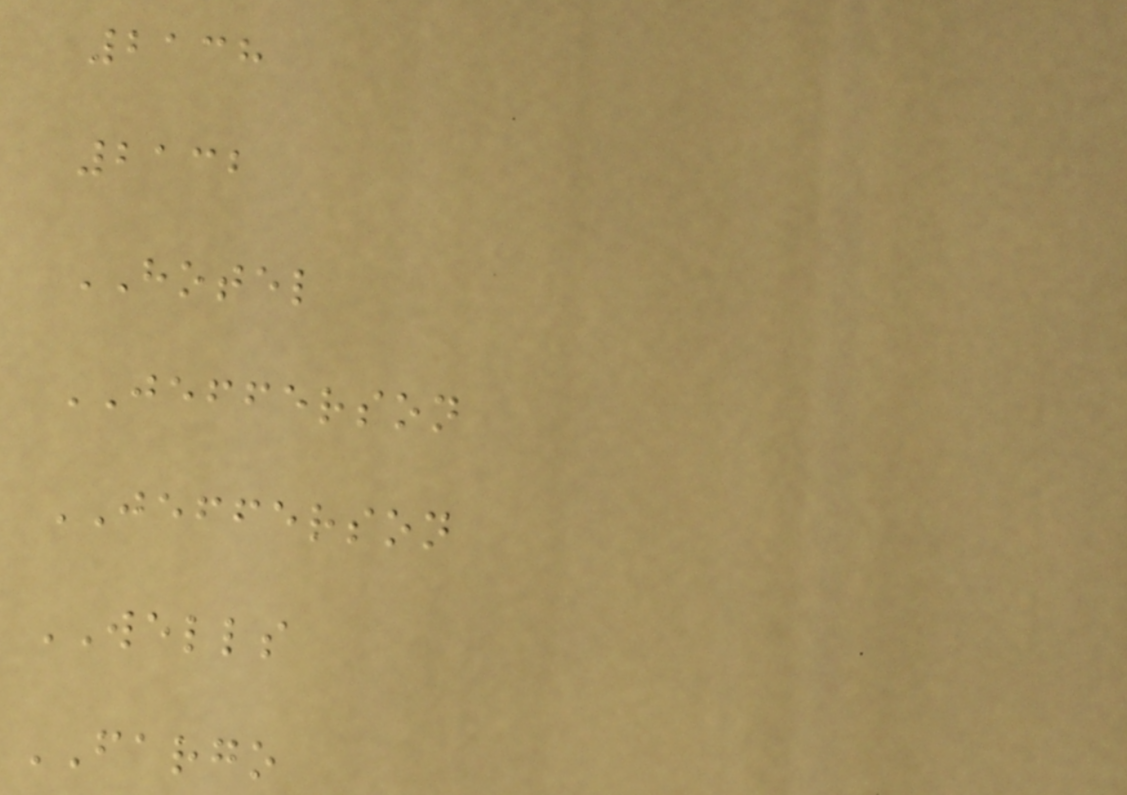2138
2132
HOTEL
JEFFERSON
JEFFERSON
WELLS
FARGO
